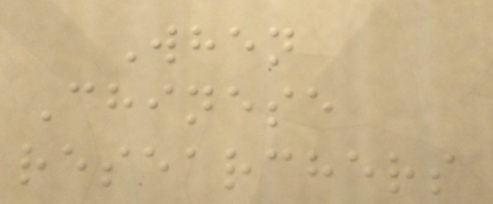When
Chinese
researchers
